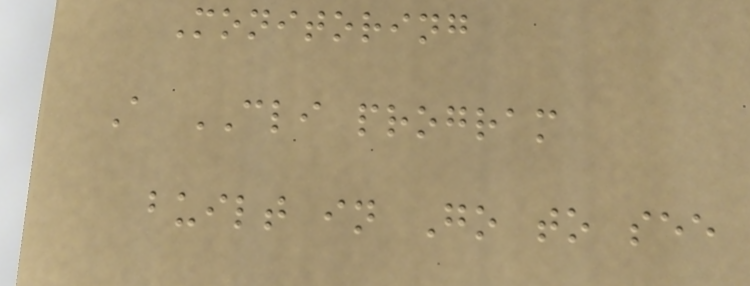Monitoring
A CLI program
built in Go to see
